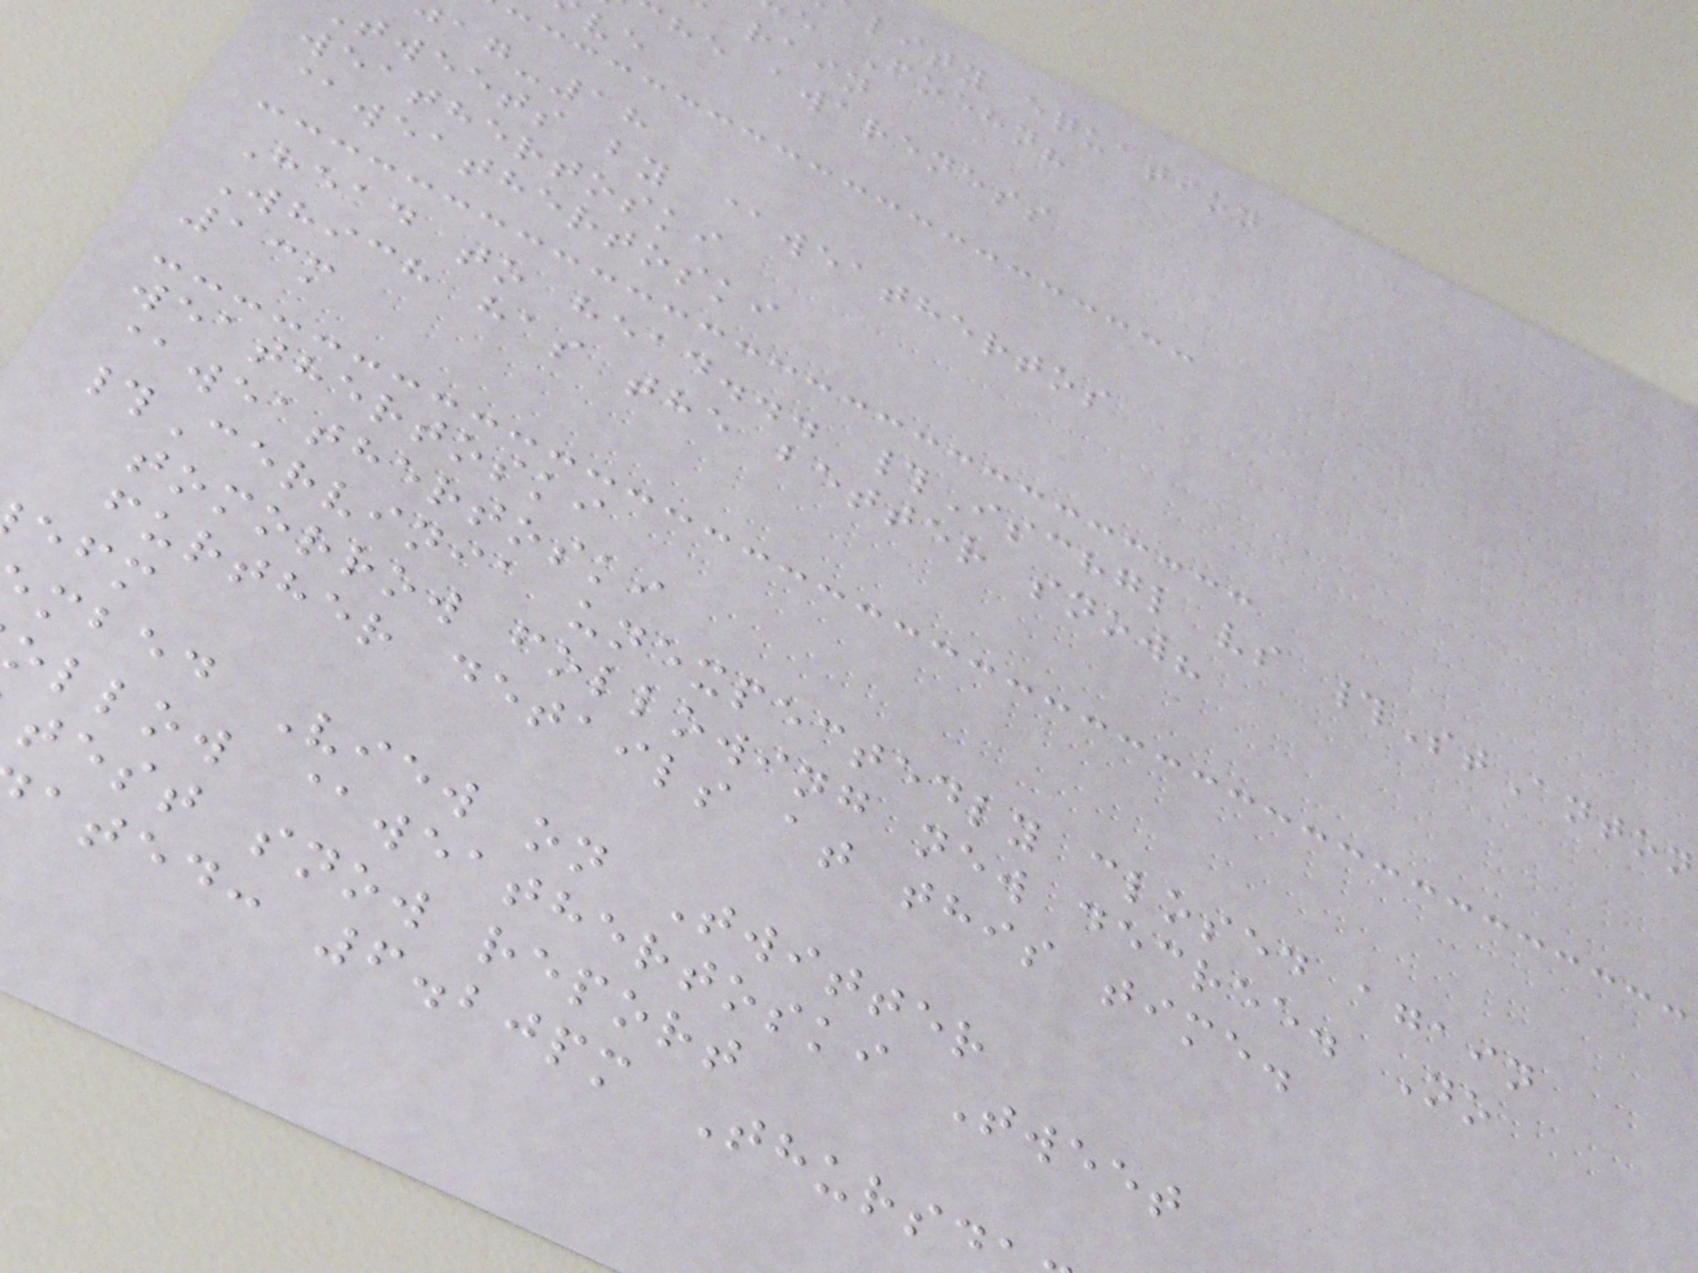lity equation
e Foehn?
rain
he awareness
-18
tweets by @weathertos
weathertoski
@weathertoski
Head to head... #Ischgl vs #StAnton
Which has the better snow?
13m
weathertoski
@weathertoski
#Cervinia unexpectedly closed again
tomorrow following new decree. No
further details at this time.
mbed View on Twitter
ollow @weathertoski Tweet
test snow report
ated: 6.20pm Thursd
